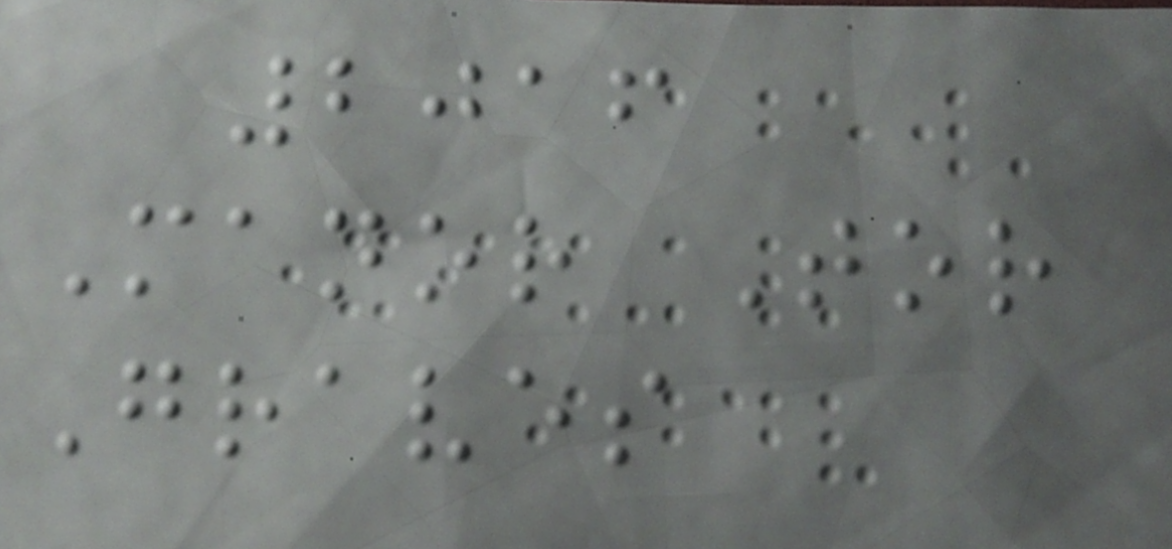2016
Manor Tor
Graves
